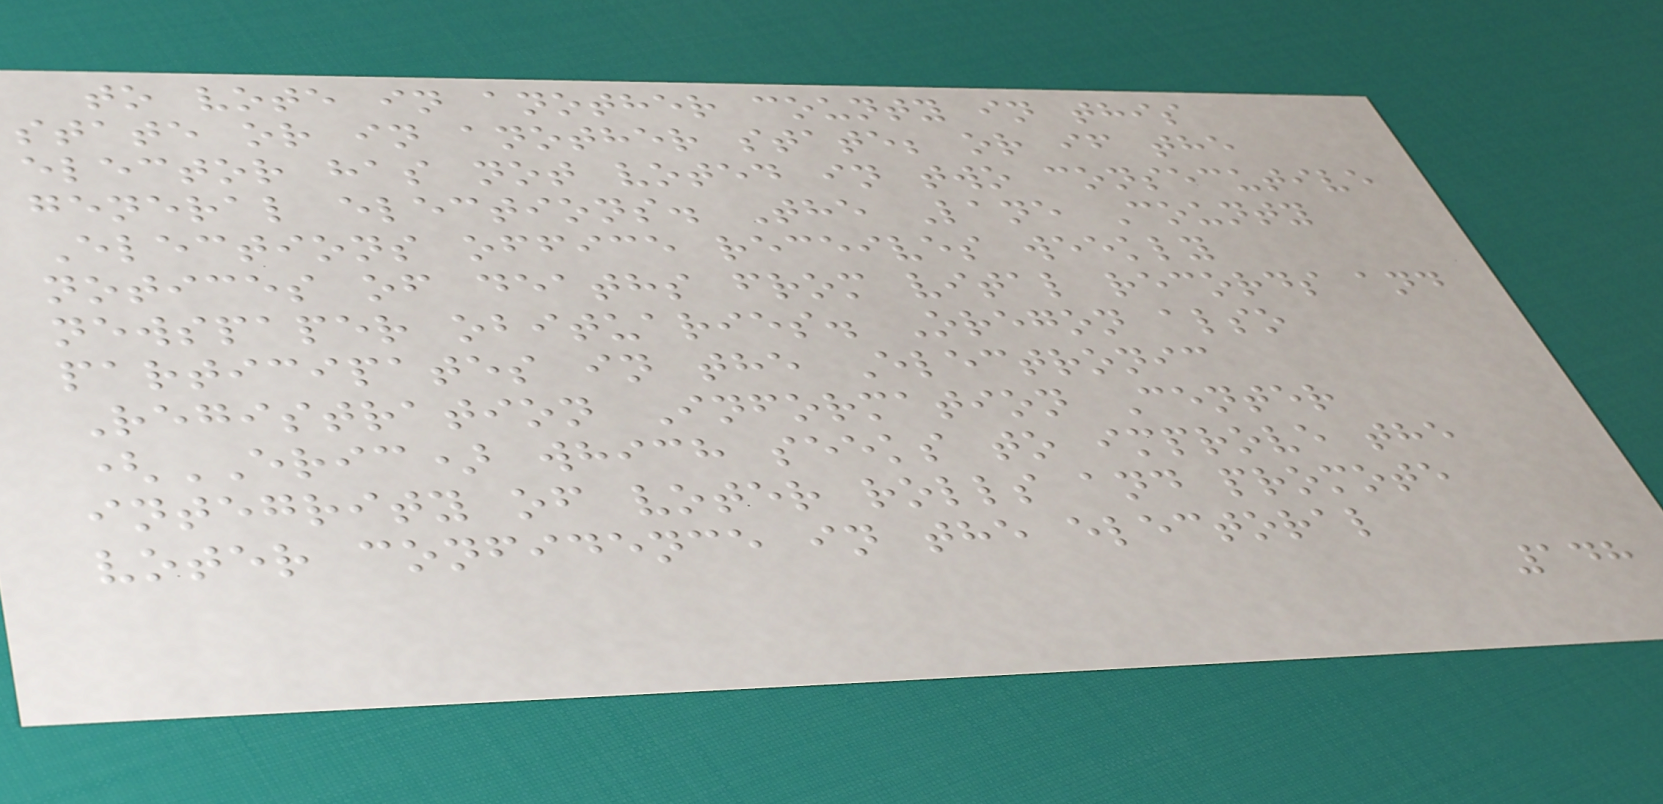to vote in another county in this
state or in another state; or if the
elector has not voted in two consecutive
general elections. The Lane County
Elections office receives weekly
notices of deaths from vital records and
newspaper obituaries. Oregon also
participates in the Electronic
Registration Information Center
(ERIC) which seeks to improve the
integrity of voter rolls and promote
voter confidence in the electoral
148
